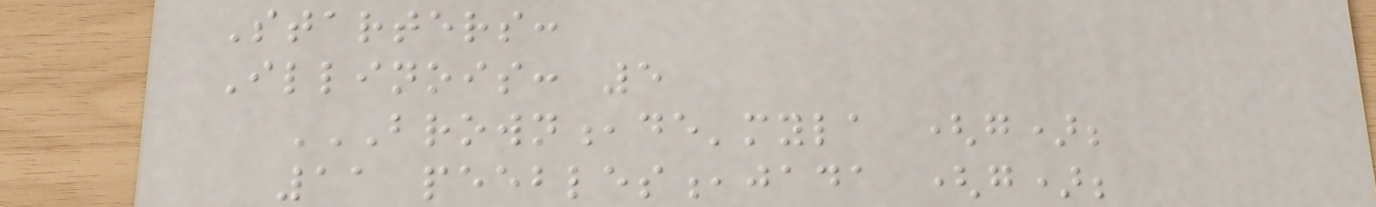Starters:
Illinois: 5
BROWN,DE'MYLA (G);
11 PEEBLES,JADA (G);
